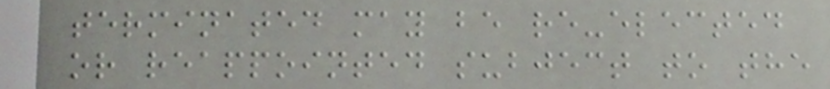terminated may be re-elected
or reappointed subject to the
